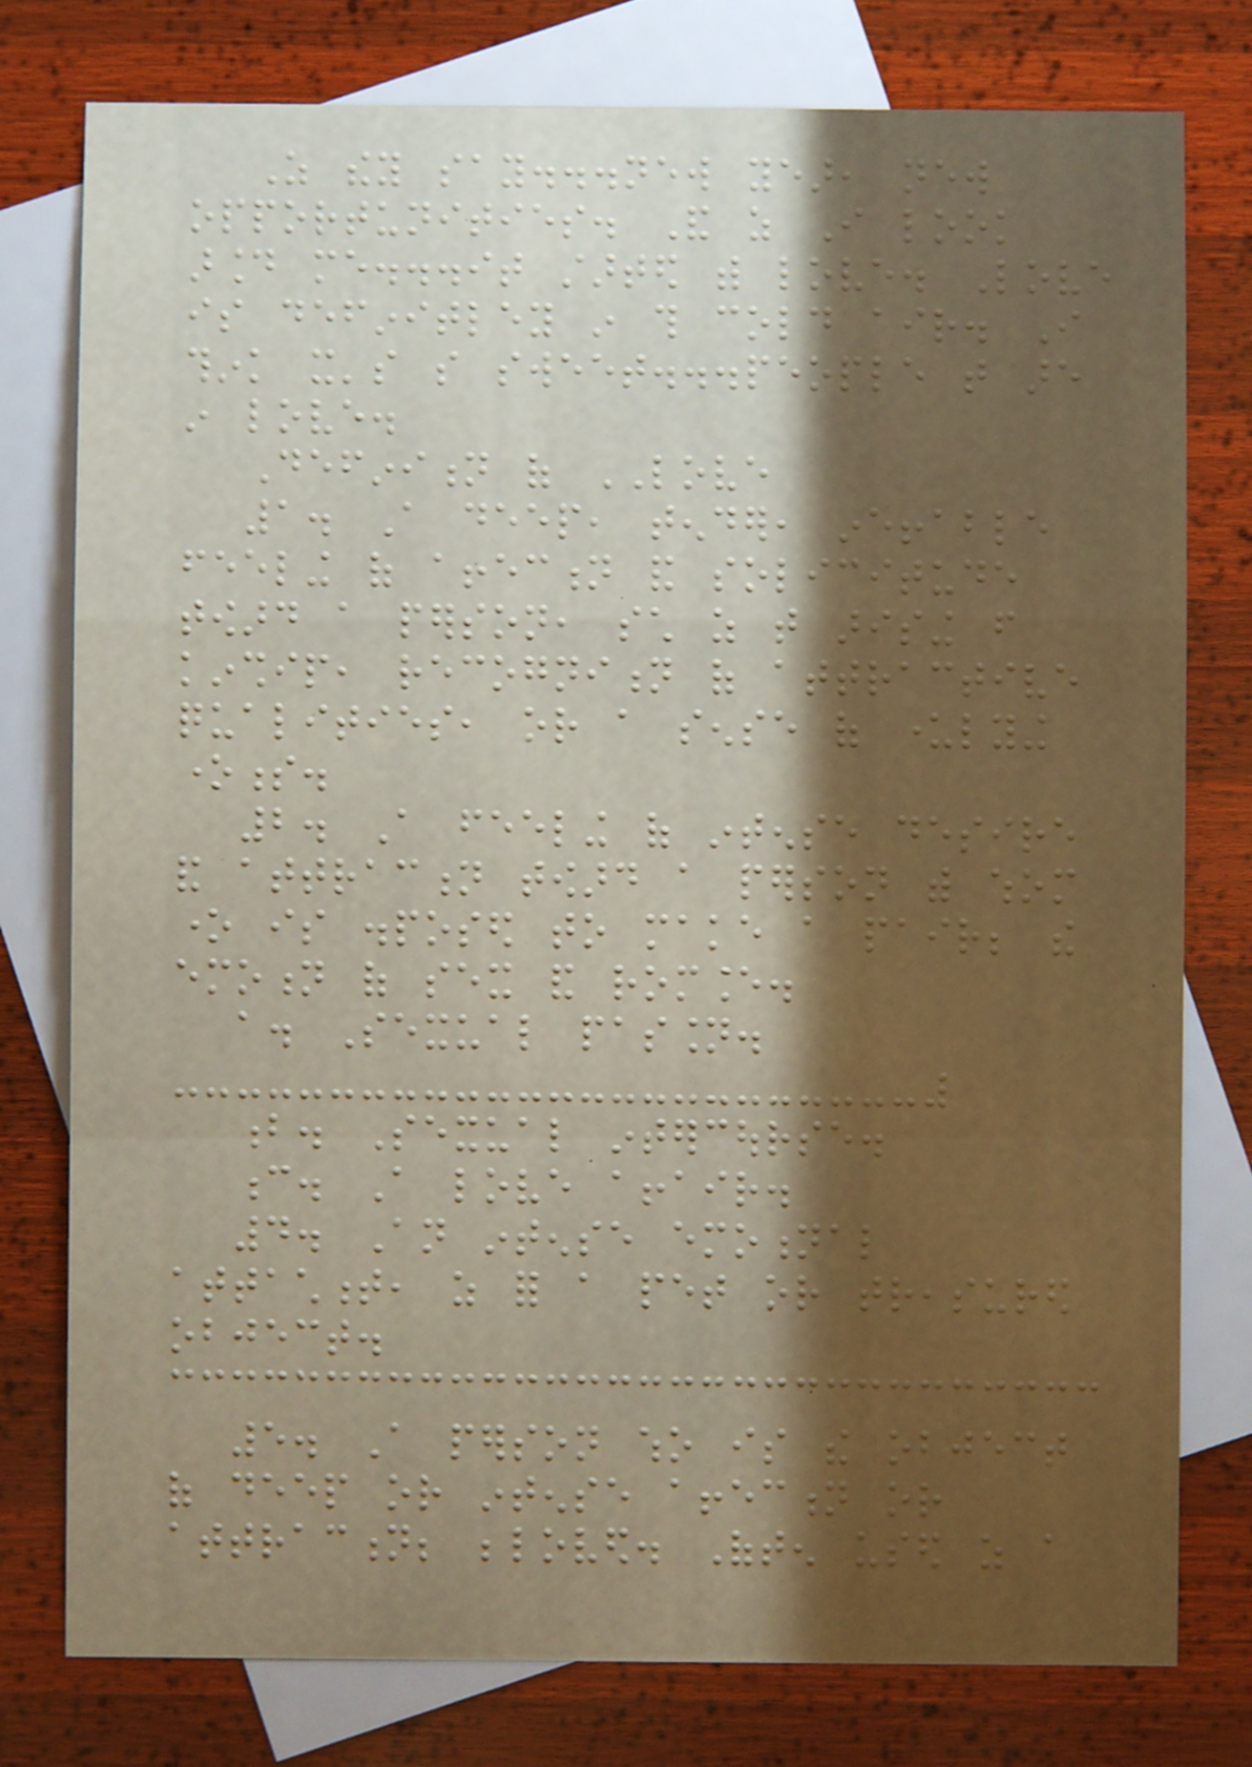As they say...new year, new
opportunities. And as I look
around me...it started with love. Love
is definitley in this cold air. I
think it's so sweet...people that are
in love.
Definition of LOVE
1. A deep, tender, ineffable
feeling of affection and solicitude
toward a person, such as that arising from
kinship, recognition of attractive
qualities, or a sense of underlying
oneness.
2. A feeling of intense desire
and attraction toward a person with whom
one is disposed to make a pair; the
emotion of sex and romance.
a. Sexual passion.
b. Sexual intercourse.
c. A love affair.
4. An intense emotional
attachment, as for a pet or treasured
object.
5. A person who is the object
of deep or intense affection or
attraction; beloved. Often used as a
